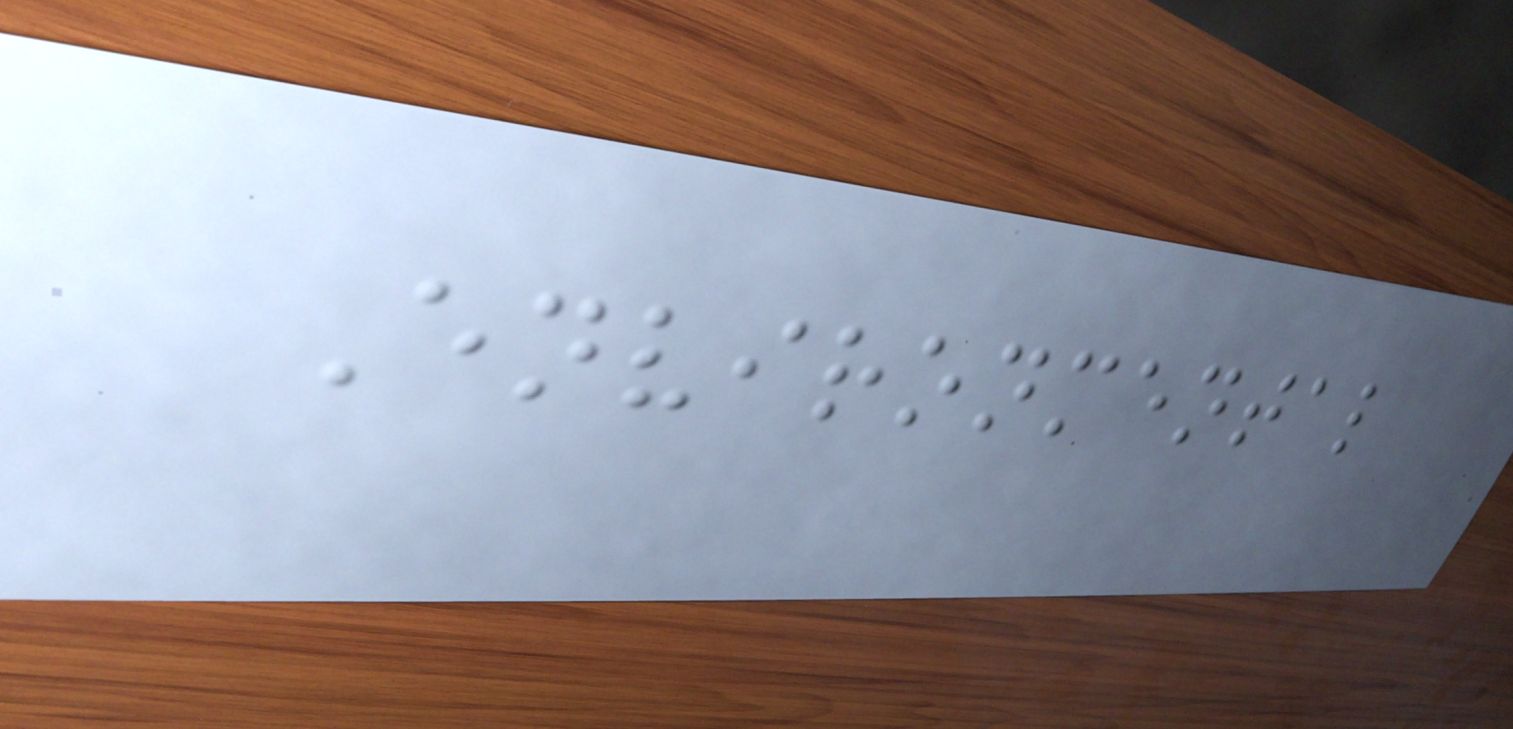Environmental
